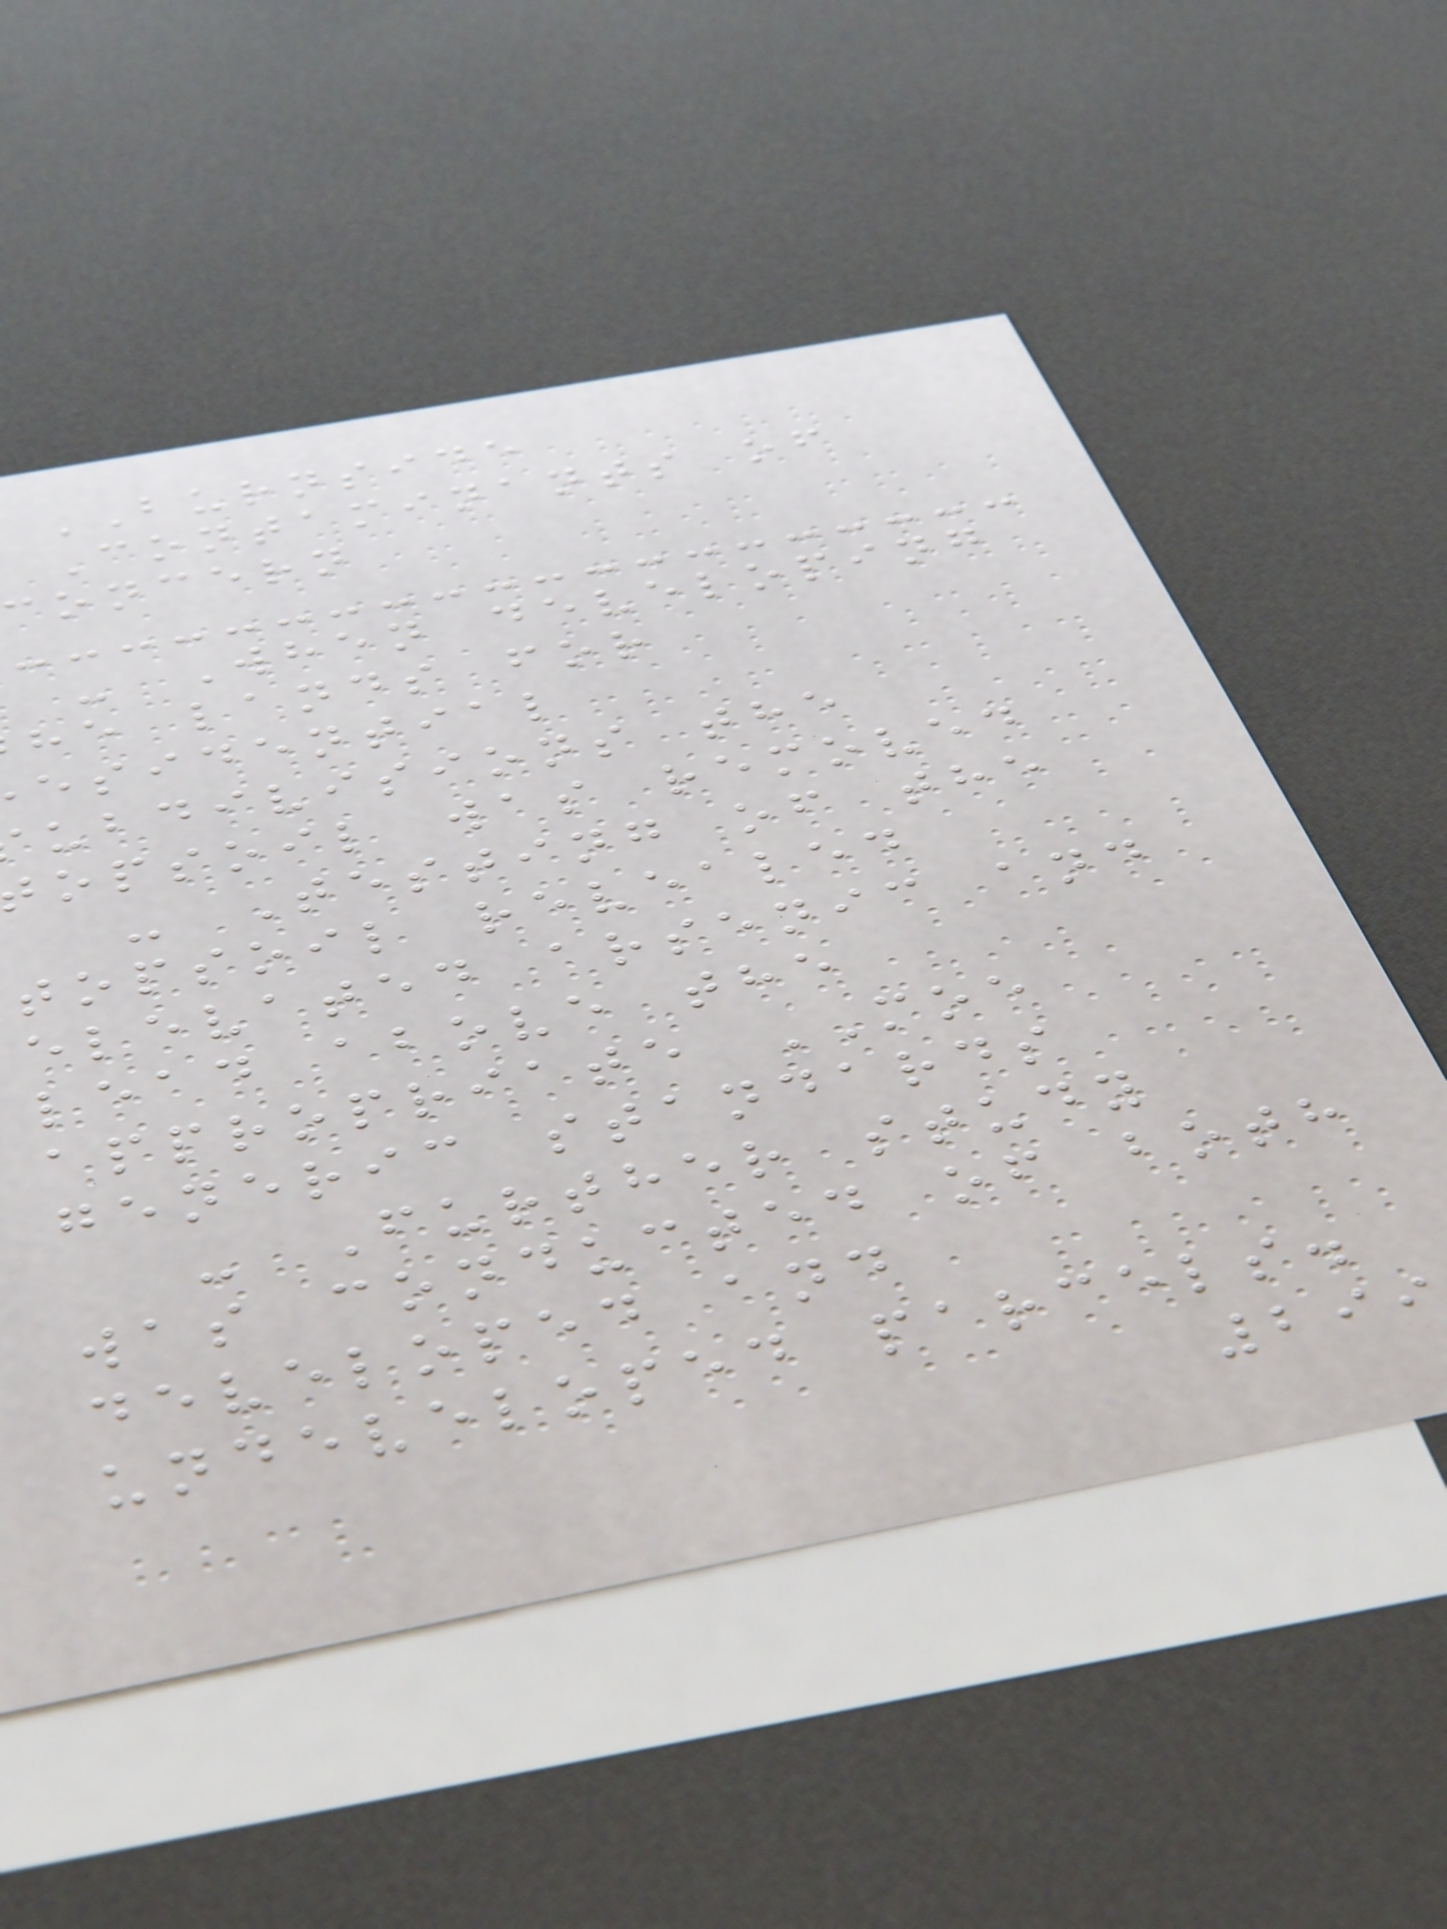BURNSIDE
Contaminants of
concern
- When developing
he lands for
esidential
ubdivisions the
opsoil was removed
- Testing of the
topsoil revealed
elevated arsenic and
lead above the
appropriate MOE
generic standards
- Further study
was conducted of both
developed and
undeveloped parcels.
299
